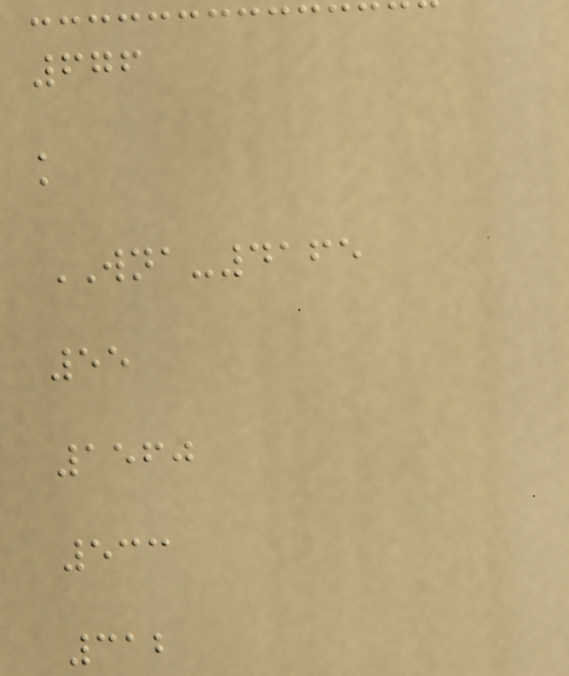676
k
WNA-4165
55
1560
533
312
